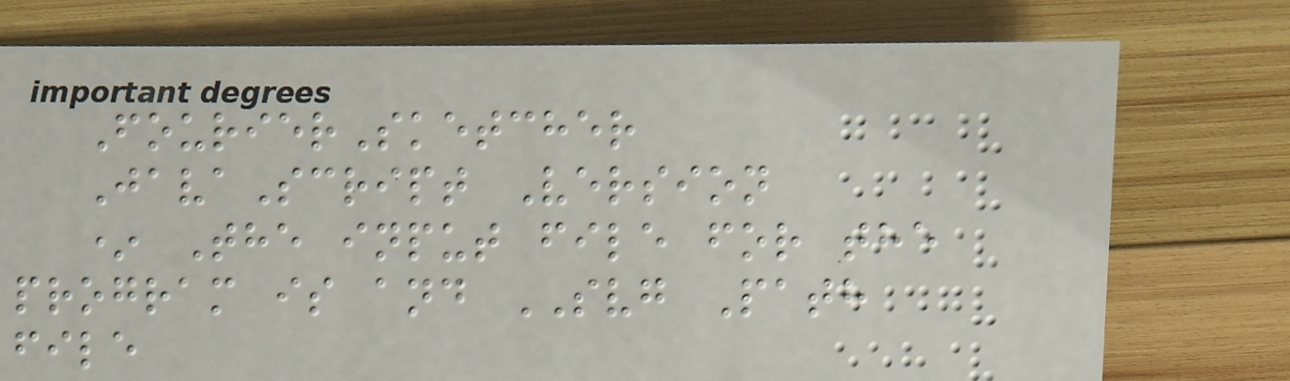FourierSketcher
JavaScript Version
* The input file for the
program is and SVG Path
file
